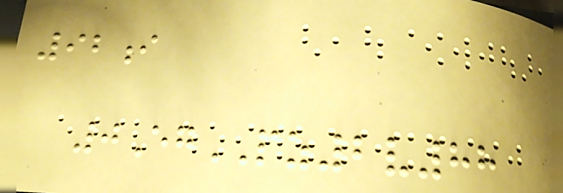92i
0EgPZ2v88
